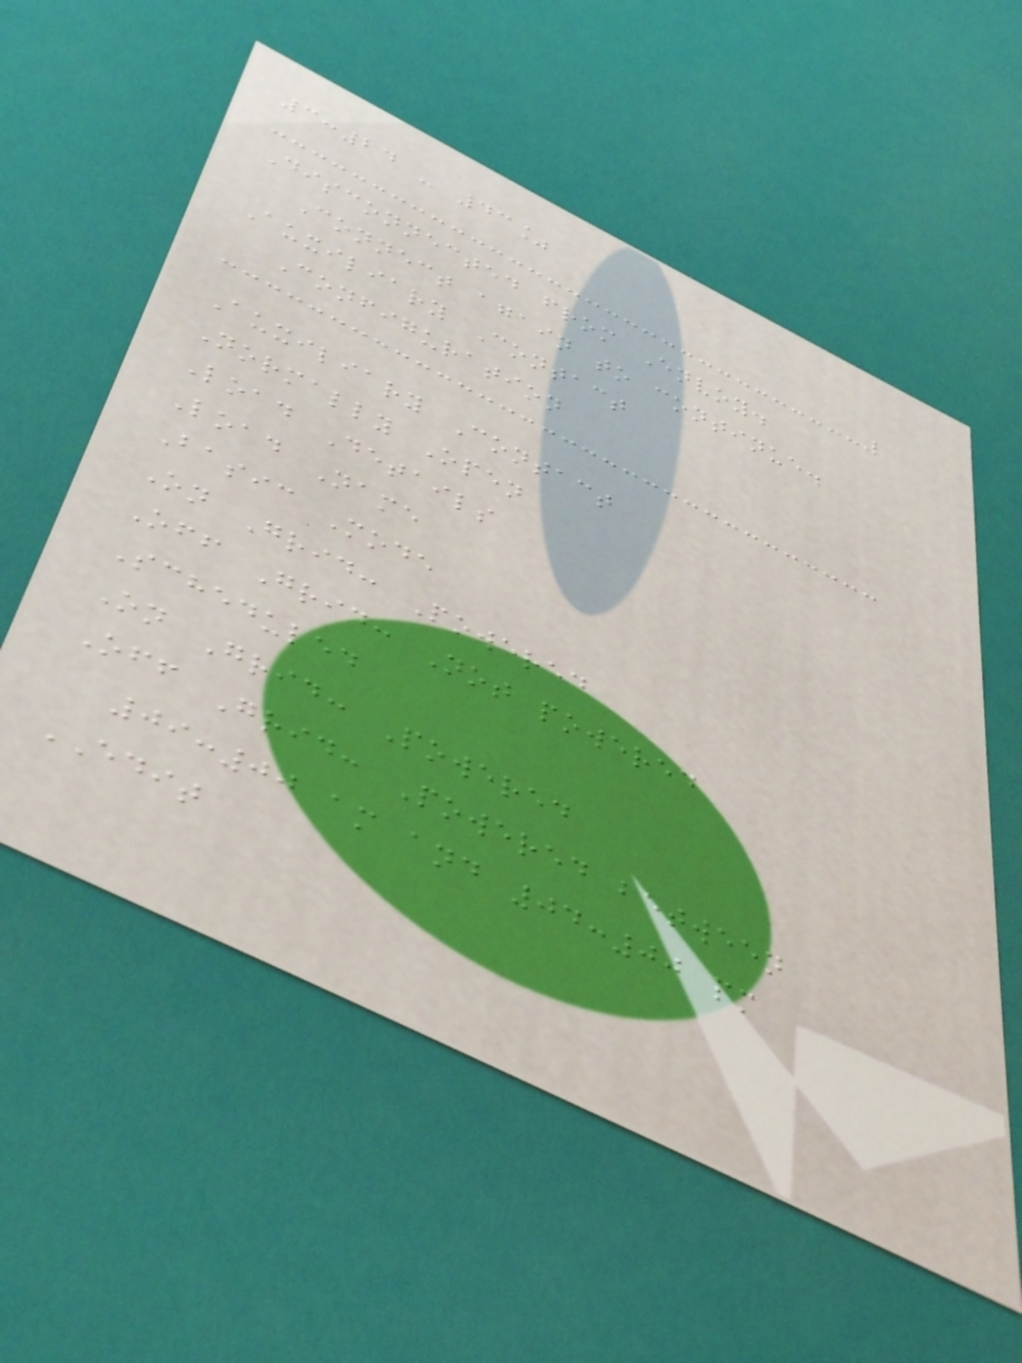3:24 - 43%
Disconnected from Envoy.
Connect again to continue.
Auxiliary Contact
Configuration
Auxiliary Contact
Normally Open
Load Details
Load Name
Basic Mode
On Grid: Powered
Off Grid: Not powered
Scheduled
On Grid: Powered
Off Grid: Powered between
09:00 am and 04:00 pm
EDIT
